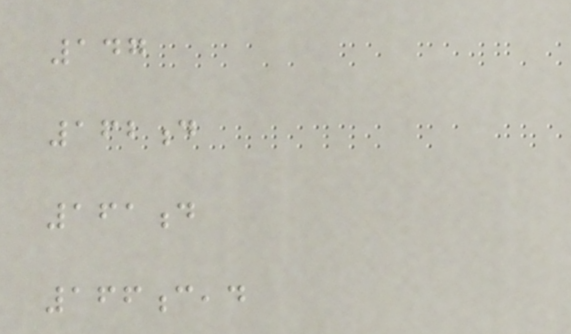147
162d
161d
166c,d
